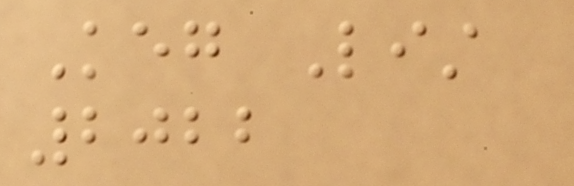Keg List
2022
